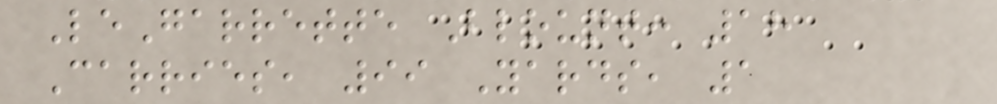LeGarrette Blount: 18
Carries, 99 Yards, 1
